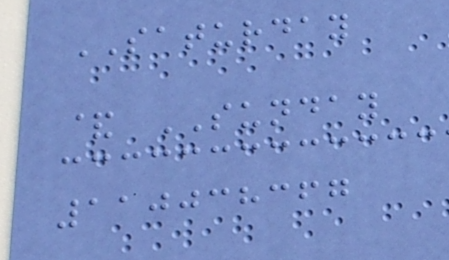SATURDAY
& SUNDAY
110038367
